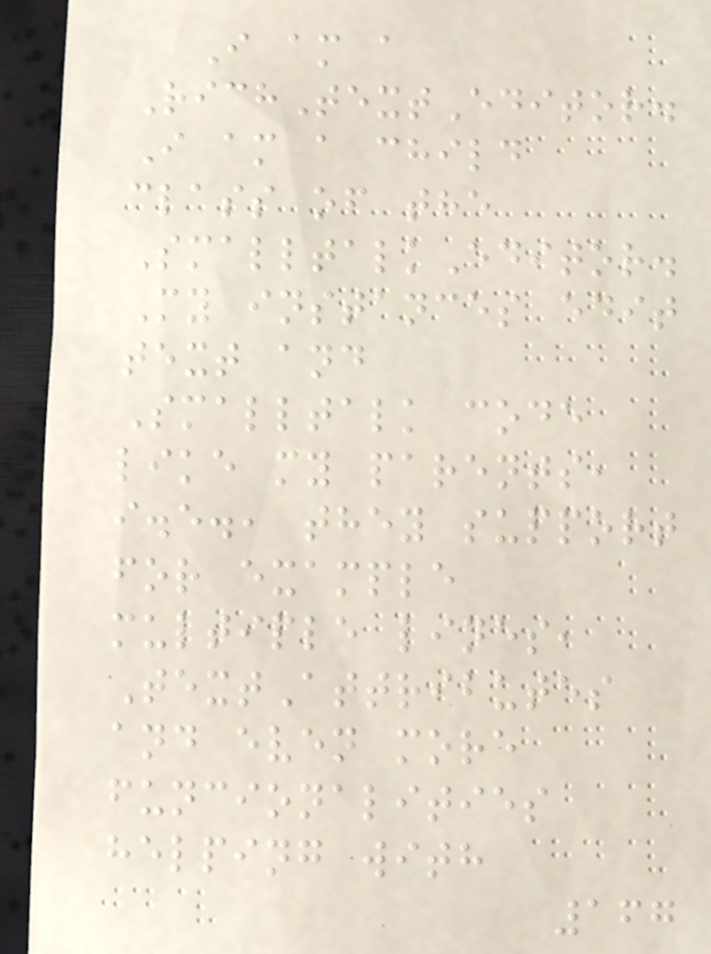I am a
RichTextEditor.
I am a child
class of the
SmalltalkEditor.
My instances edit
text and
Smalltalk code
like my parents,
i.e., they support
for example
multiple lines,
TextAttributes
and even more
funcionalities
helping with
167
